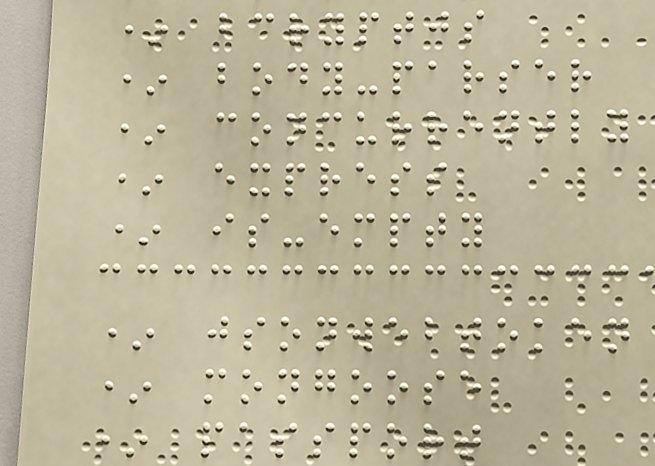* bcryptjs
* body-parser
* concurrently
* express
* is-empty
* jsonwebtoken
* mongoose
* passport
